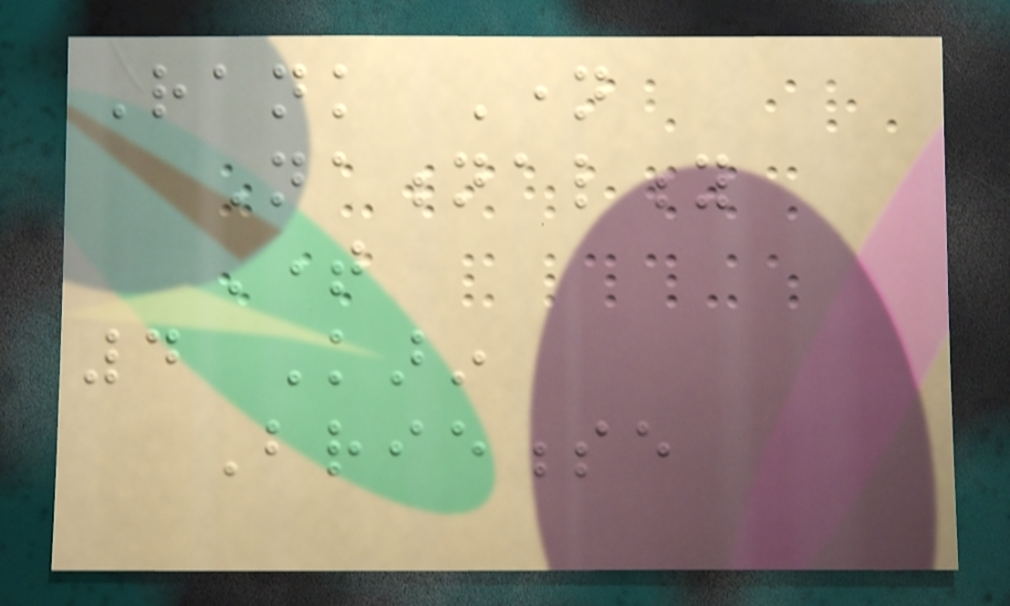Rank Name
Nationality
Time
4 Karin
Brienesse
